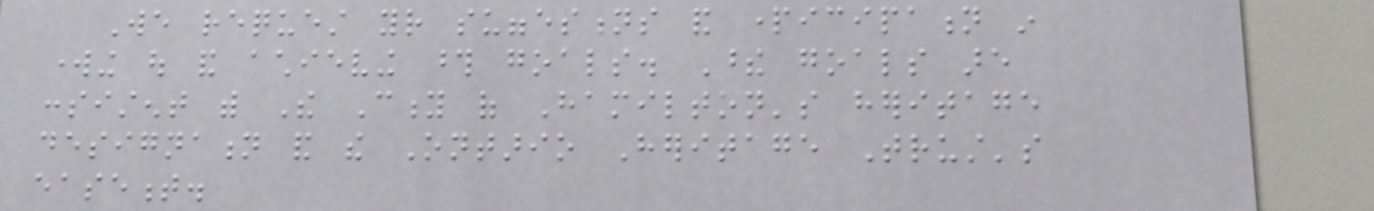We request your suggestions and participation in
working out and achieving those goals. These goals are
consistent with The City of Hamilton's heritage
designation and the Ontario Heritage Trust's
easement.
